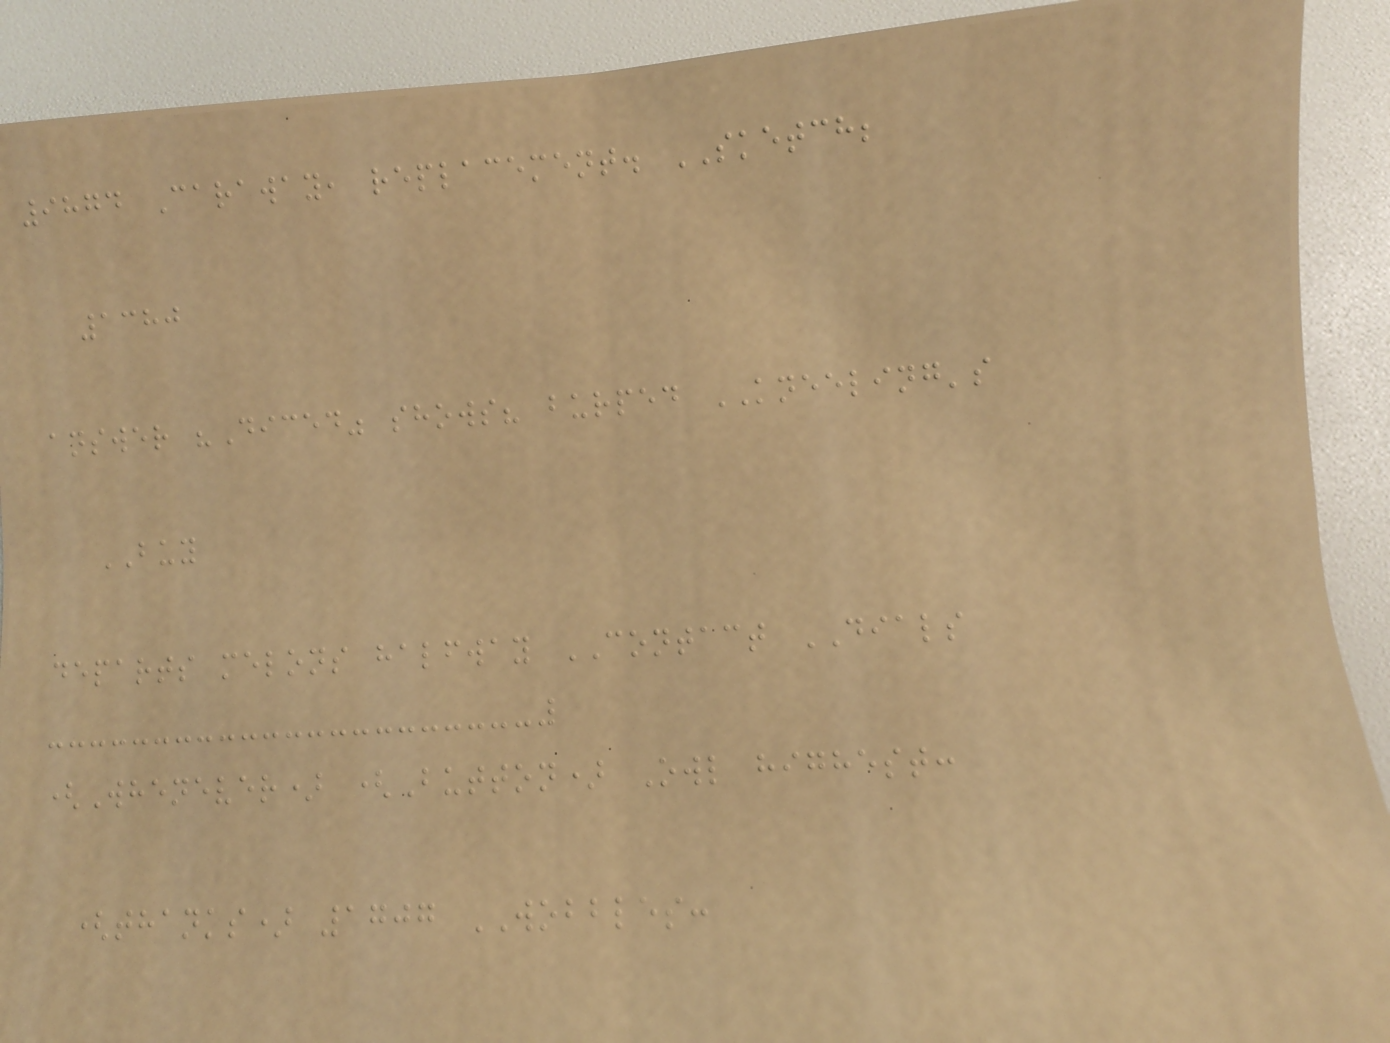9874 Caraway, replacement. SKETCH;
1380
answer "Diced" shows? burped KNEELING's
BUY
departs melons halfway CONTACT DIALS
(Whenever) (Button) Owl highest:
(thanks) 1707 WOBBLES:
